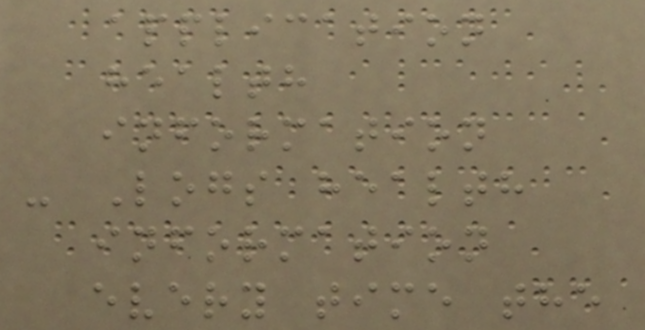application
health
information
- Logs health
information
every time the
